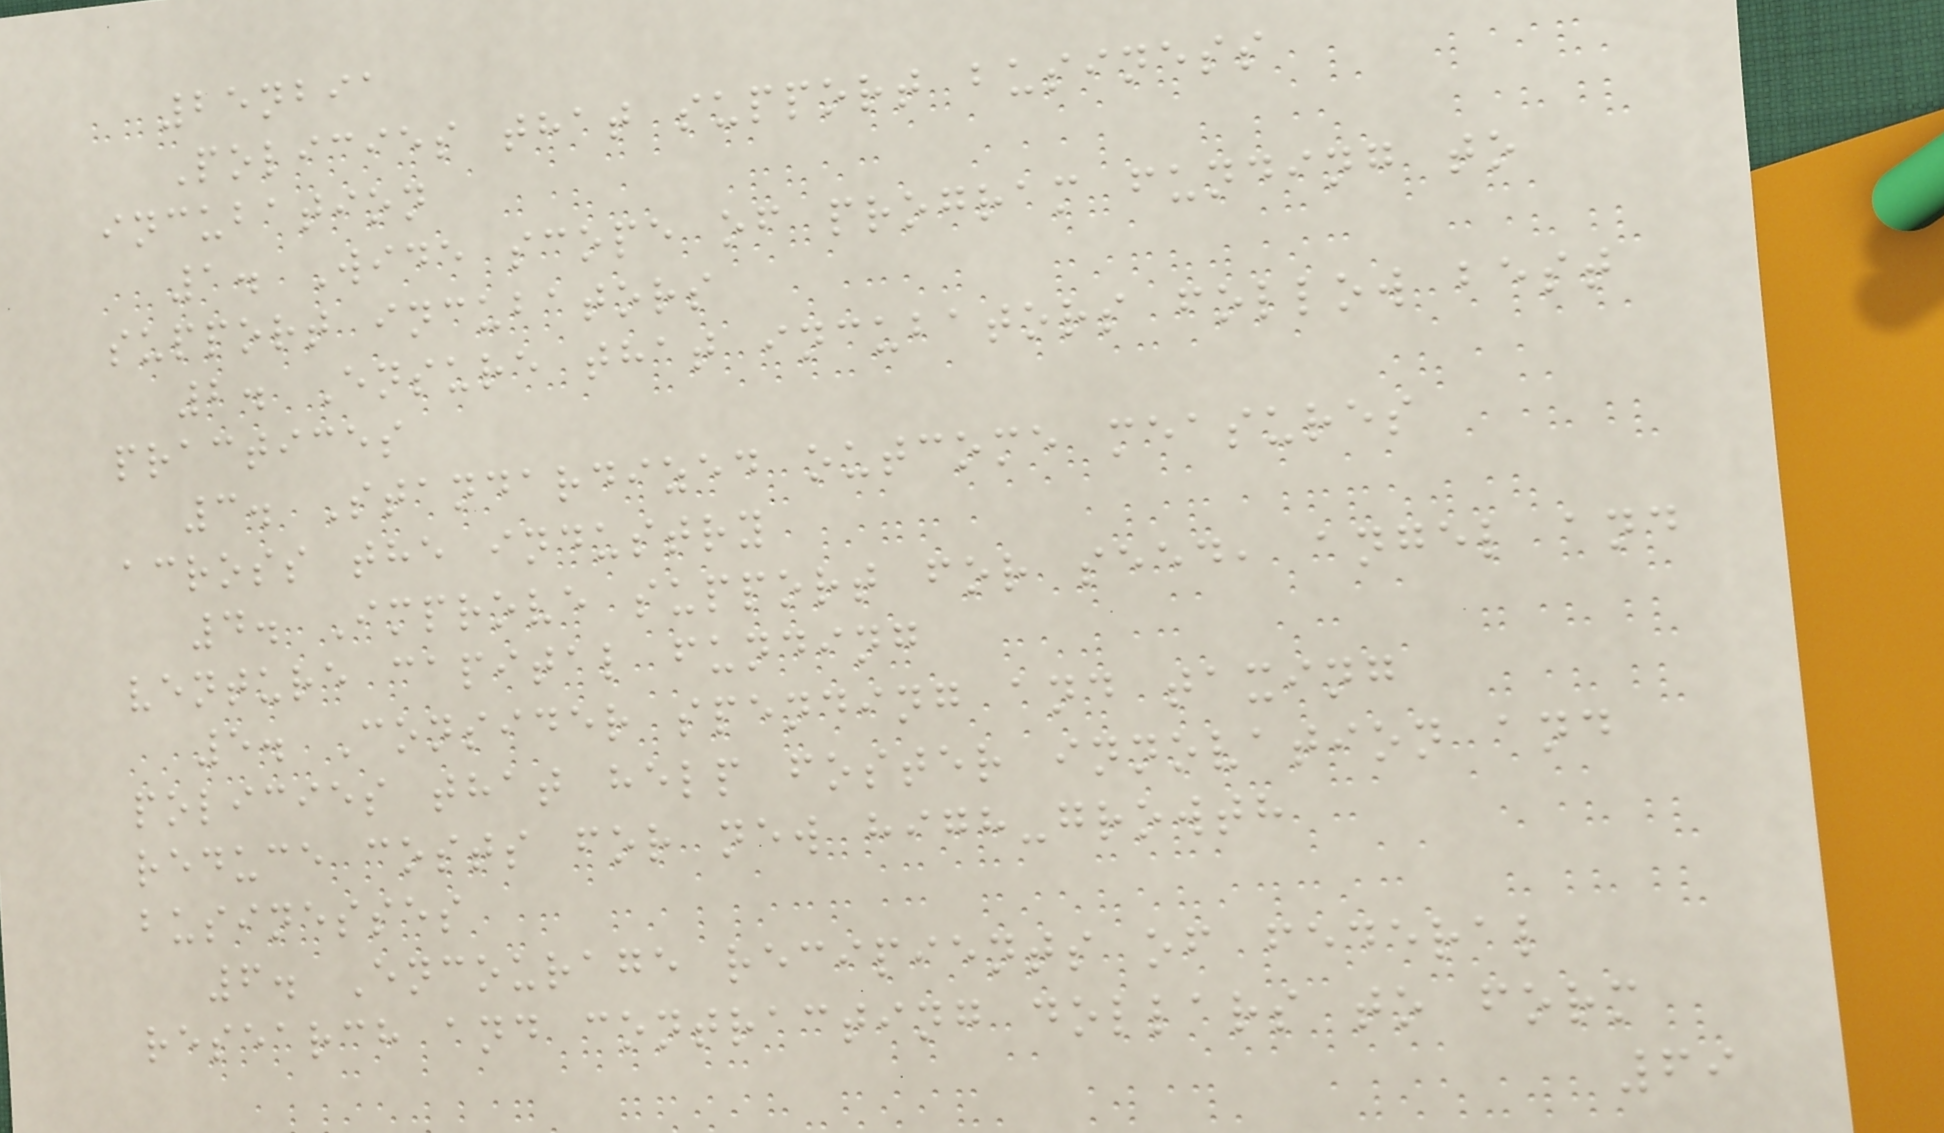25nbia
Policies that support business
incubation
1. Wide scope of program funding to
support incubators
2. Ensure that incubators follow best
practices
3. Standardized outcome measures
across the industry
4. Improve support for seed, angel and
venture capital funding
5. Consider spending and taxing
policies that help foster innovation and
reduce costs for new high-growth
businesses
6. Encourage recipients of federal
research and contracting dollars to form
69
